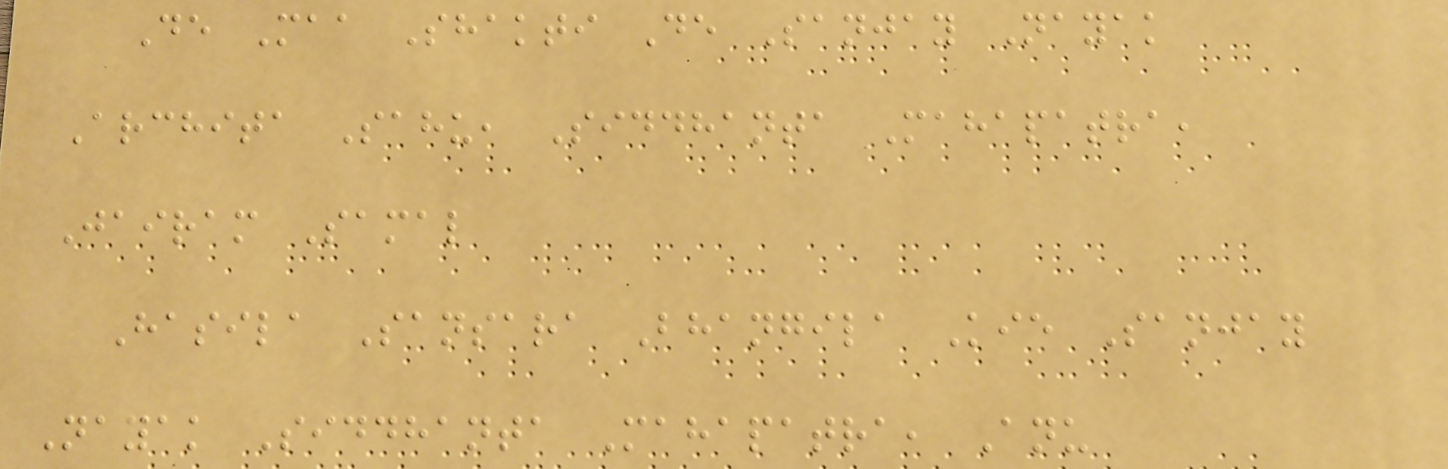De Maa Shakti De Sanjay Nayak
Archita Sahu, Siddhanta Mahapatra,
Jairam Samal
Hasila Sansara Bhangila Kie Sanjay
Nayak Siddhanta Mahapatra, Anu
